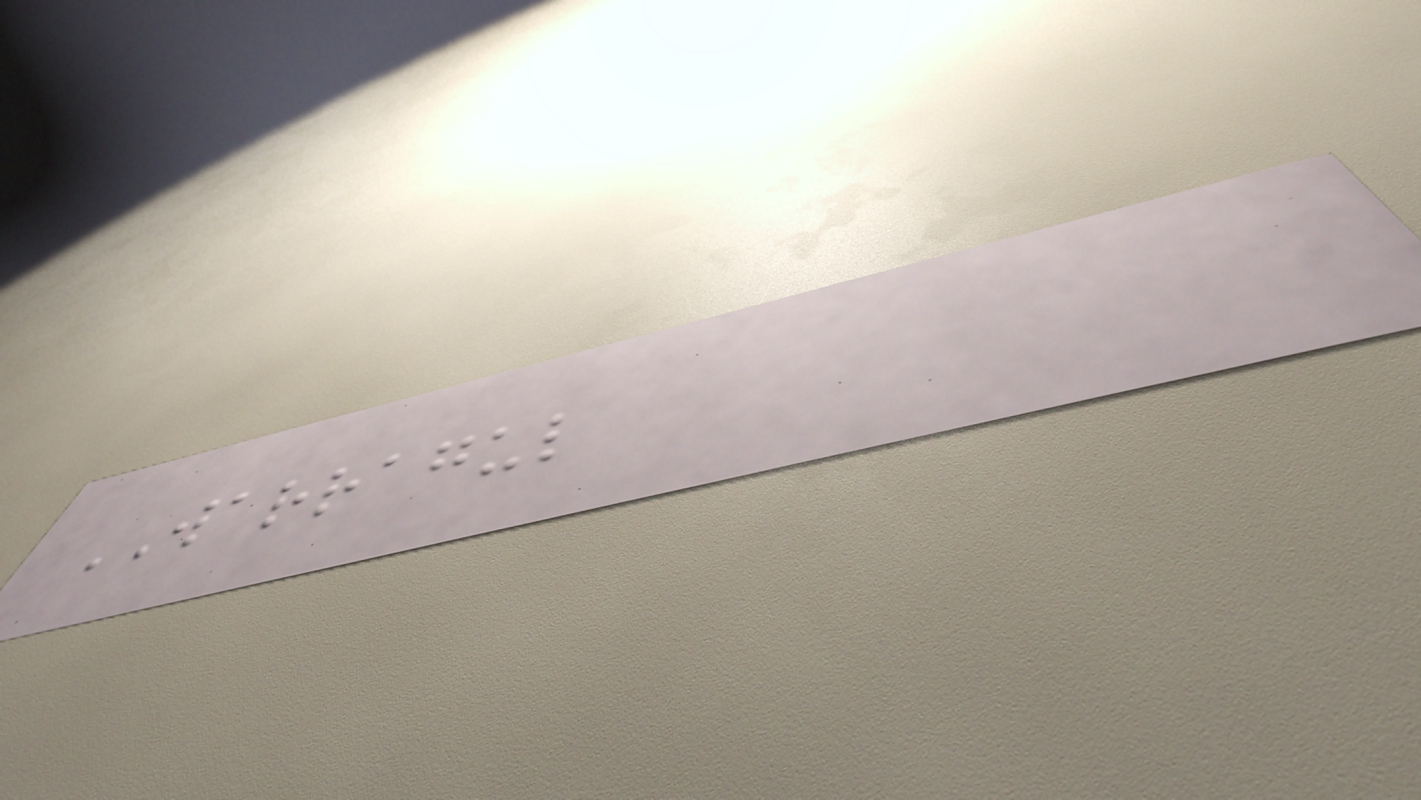WARRAGUL
